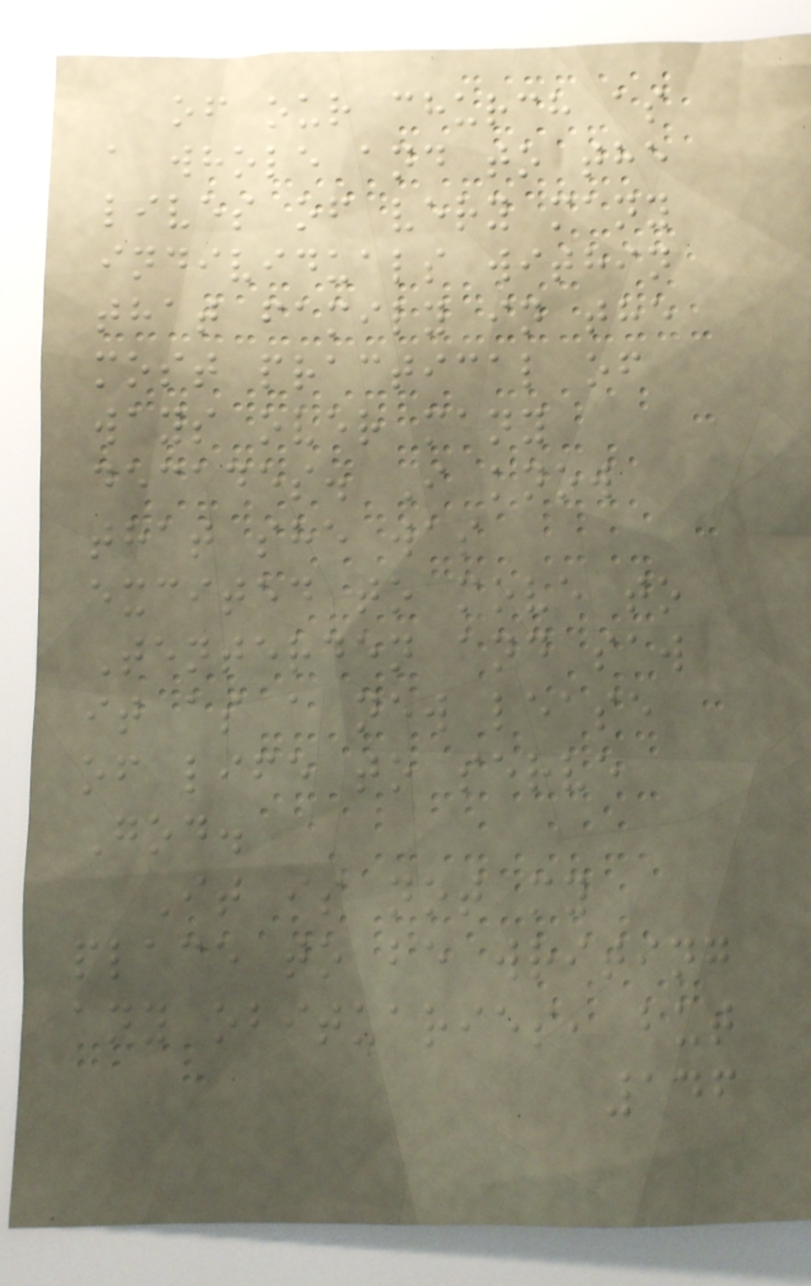of our church as
a whole and to the
lives of very many
individuals within
that family in the
most practical of
ways over many
decades. I know
that she was
excited to move to
Tenterden and saw
it as a new lease
of life to serve
God.
It is not my
place to be writing
any obituaries, but
146
